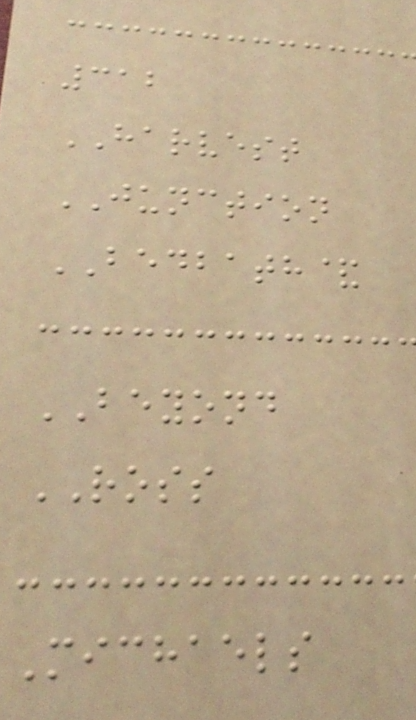312
HARVEST
JUNCTION
BEDBATH&
BEYOND
ROSS
Michaels
